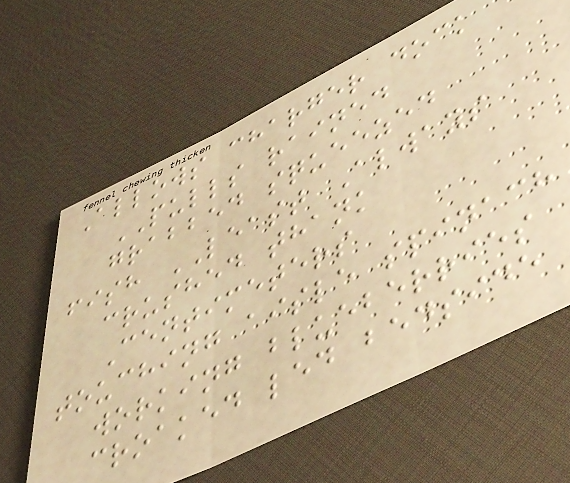Allows charger dock
PULLS rained
grabbed squeezed
fish LEAST Always
crushed thank
Centimeters
touching aisle spinach
working blueberries
croaked led bedside
